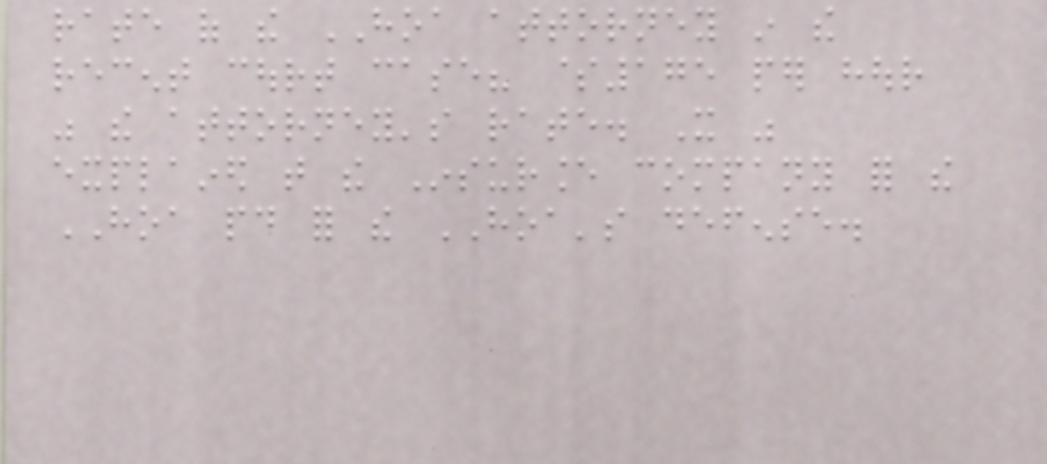rate of the HOA attorney in the
recent court case? $175 per hour
was the attorney's rate. It was
explained that the Insurance company for the
HOA paid for the HOA's defense.
